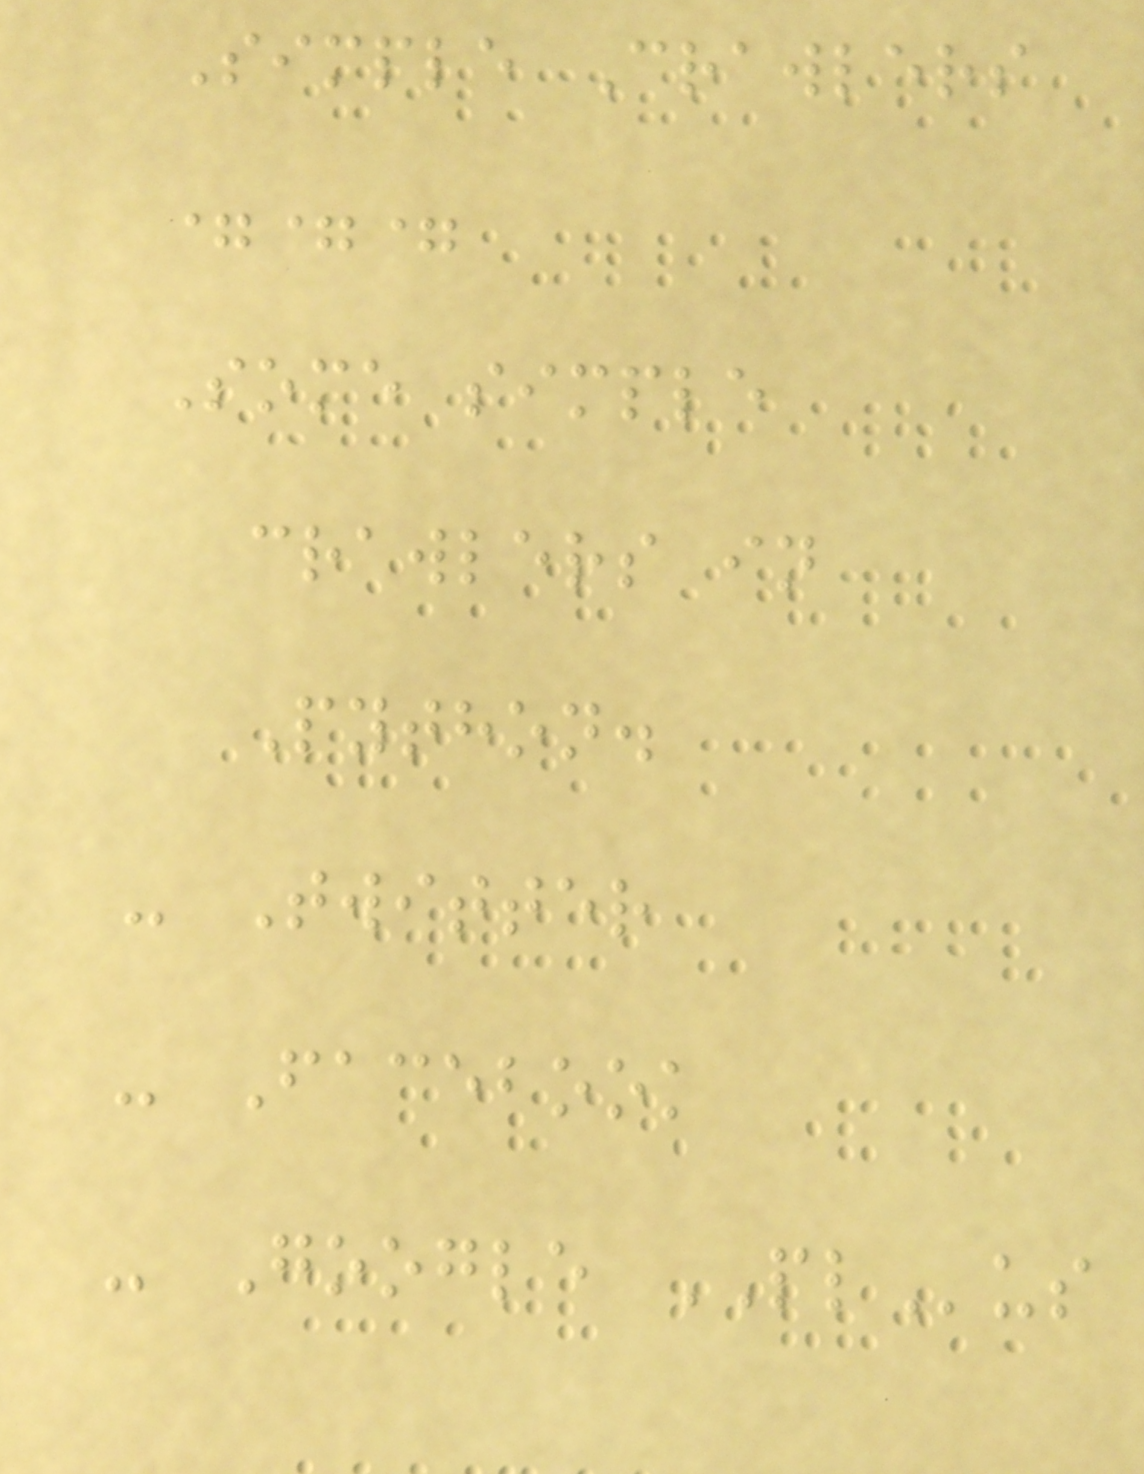Simple Crawlers
===
Some simple
crawlers in
Python.
- Twitter
- Facebook
- Google PLus
